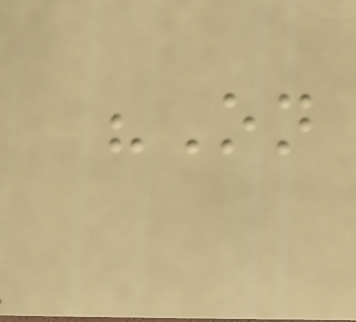"On
